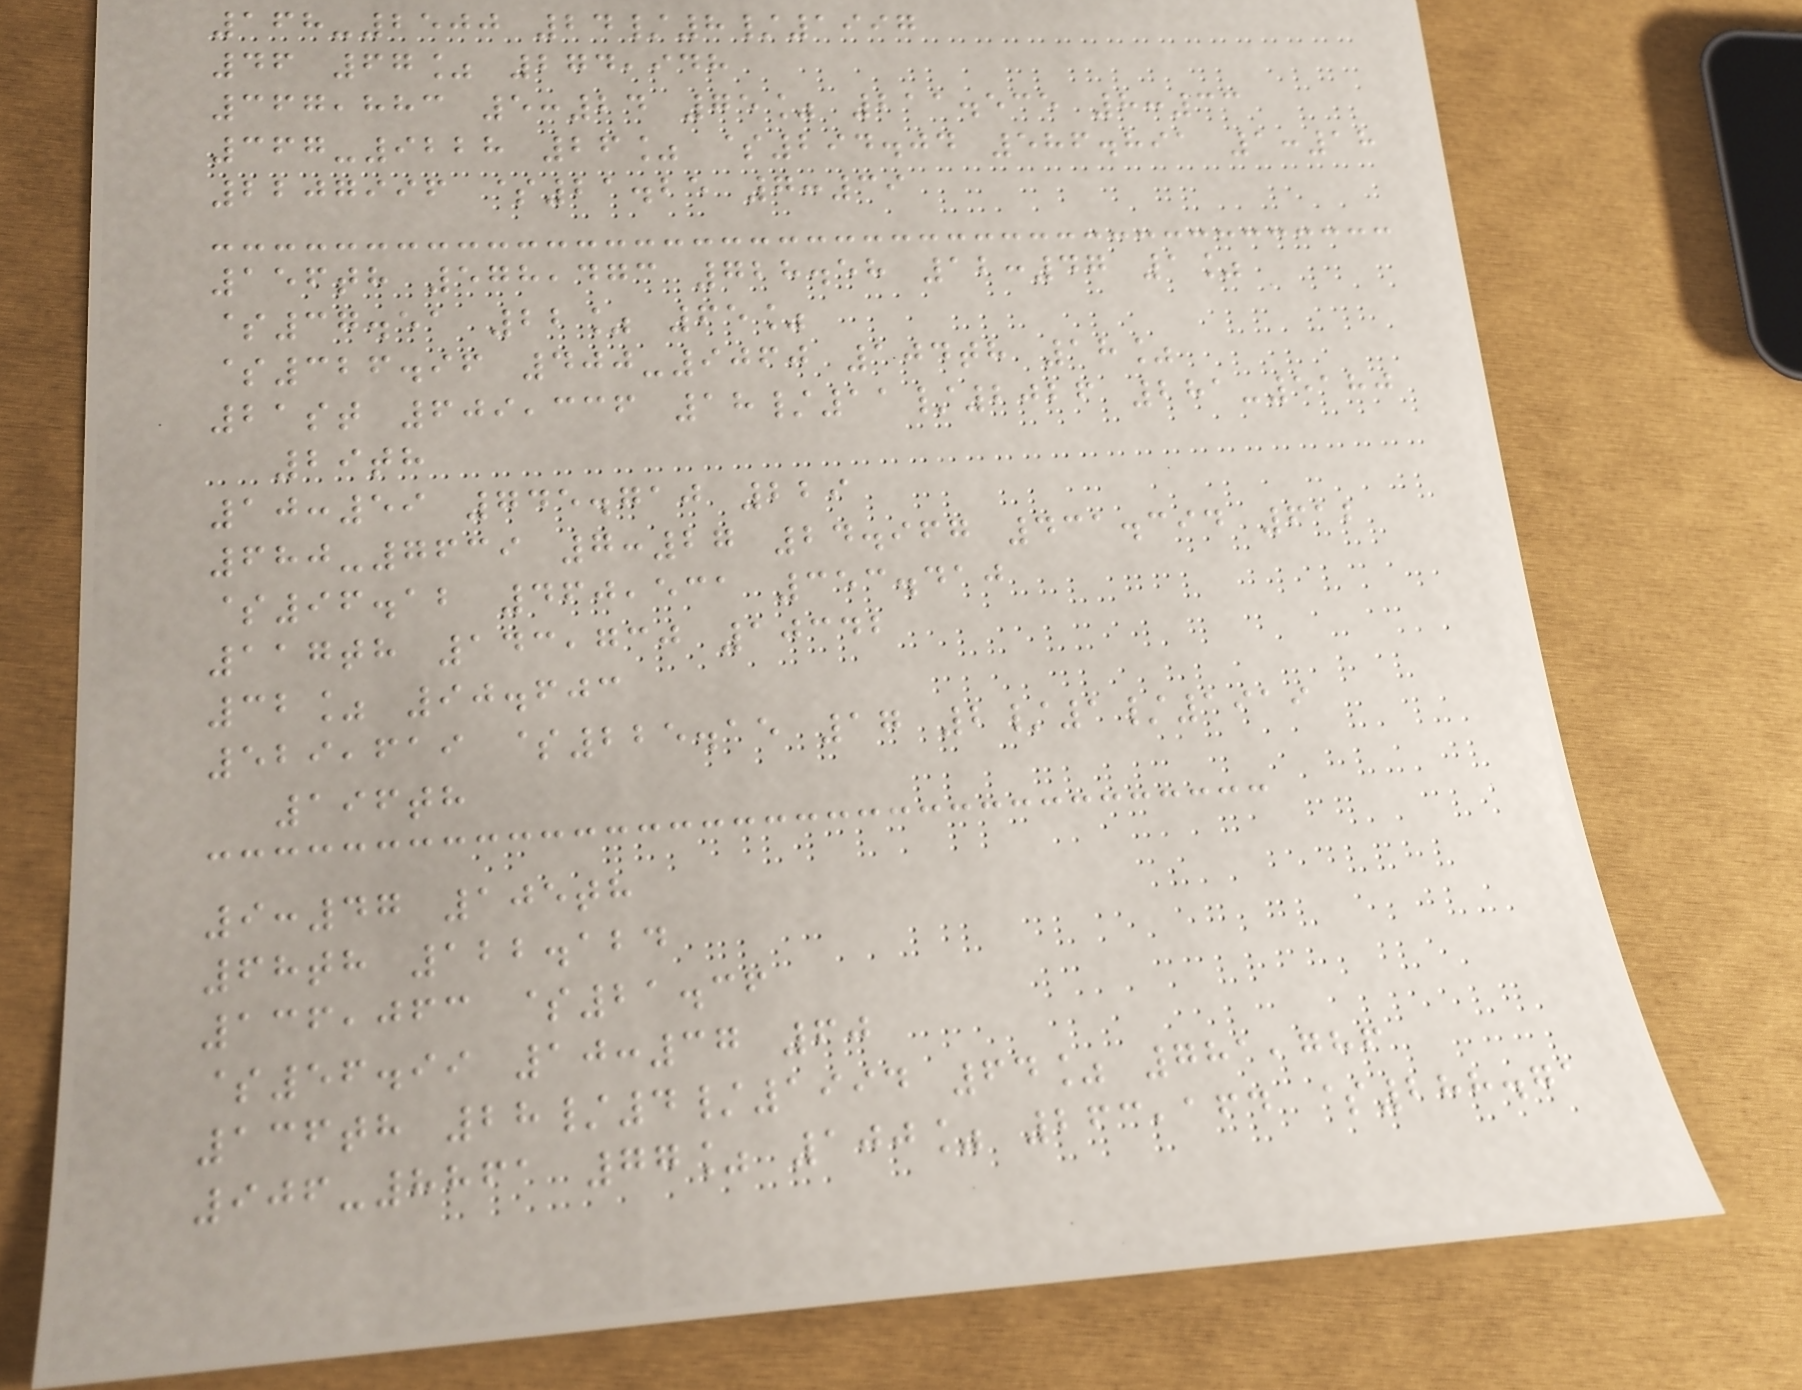168-2500 24/8/1997
46 67% 274,948
367,883 5:24 75% 211.535 8:33
367-9228 26% $294.04 586.891 1:18
2207996 $21.25 7:39
156th 578,473 728.58 12:47 1%
$37.51 22% 65%
$326.96 400-9060 104th 18%
21st 609,336 18/11/2026 281-5180
29th
10:59 745.710 229
680-7639 7:27 24.967 431.394 612
$96.12 460,531 353.410
117th 143,730 10342
32% 90.603
529,619 $225.15 17 2/1/1919
196th
9:47 105th
68th 122.124
136,063 $21.36
$56.99 10:37 60
136th 28/4/1994 64% 781,786
906-8861 77% 100% 263,164 $288.71
